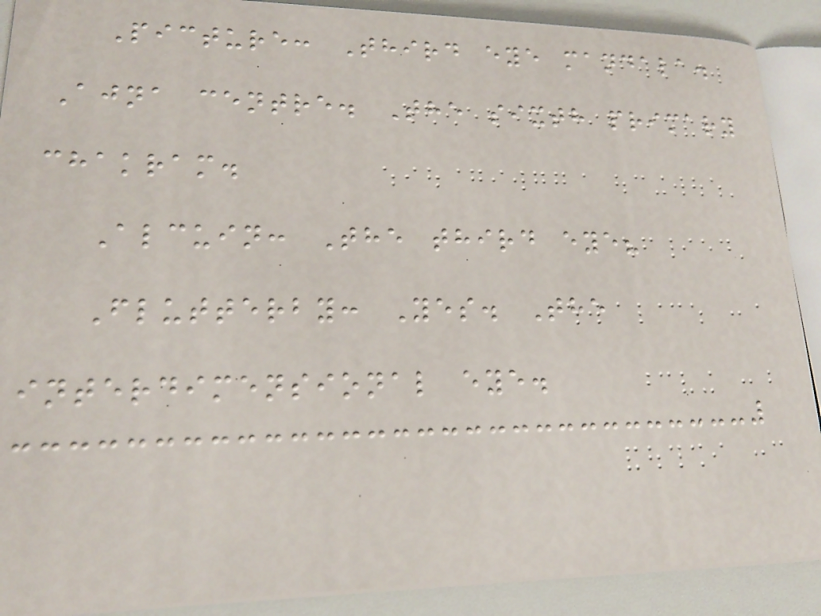Picture: Third eye mandala.
Ajna centre. The sixth primary
chakram.
Alcuin: The third eye?
Flutterby: Yes. The
interdimensional eye.
